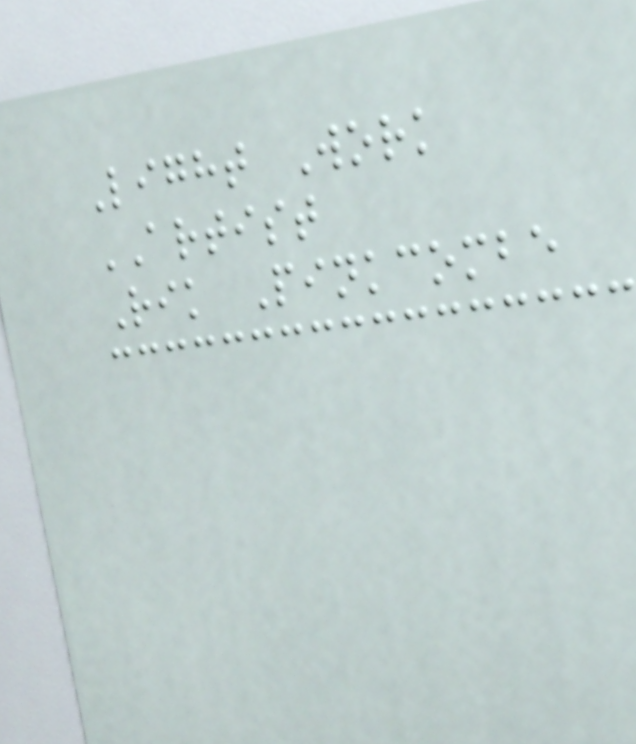Light Work
ARTIST
Rik Pinkcombe
